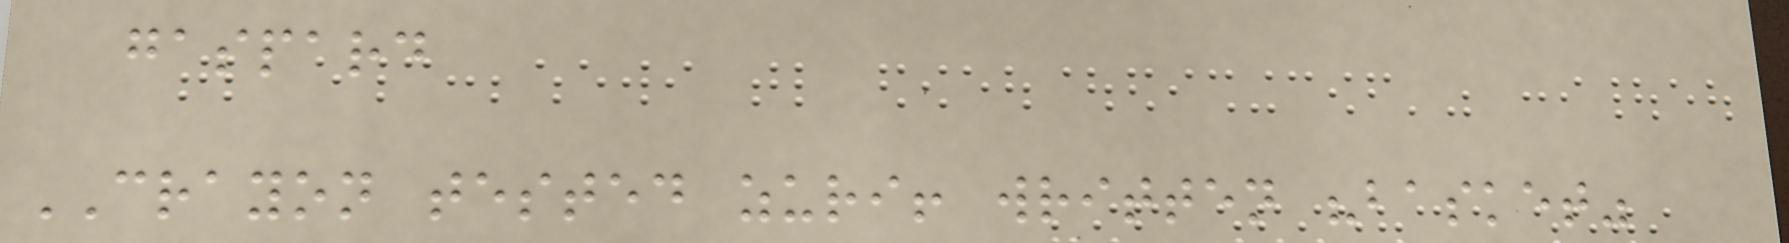gaspard
CRAYON tested zuri! written "basket"
